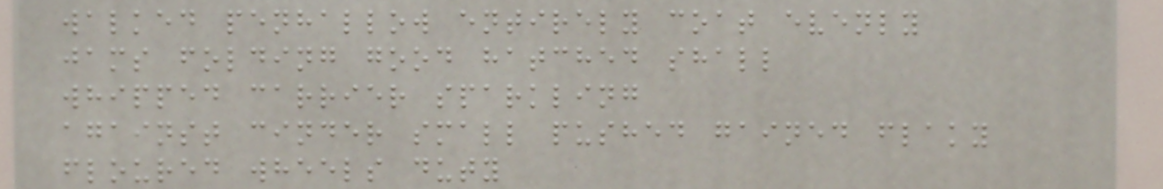walked penhallow entirely coat evenly
jams folding good hatched shall
whipped carrier sparkling
against cinder small pushed gained flaky
floured wheels duty
